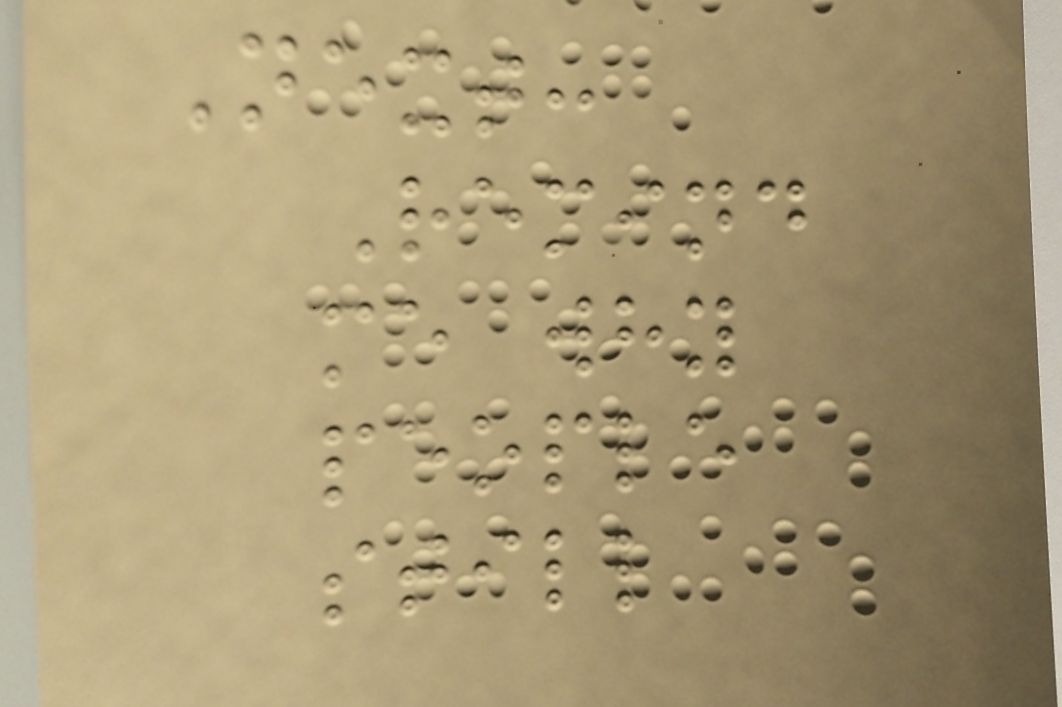Next:
Remind
me why
people
still
